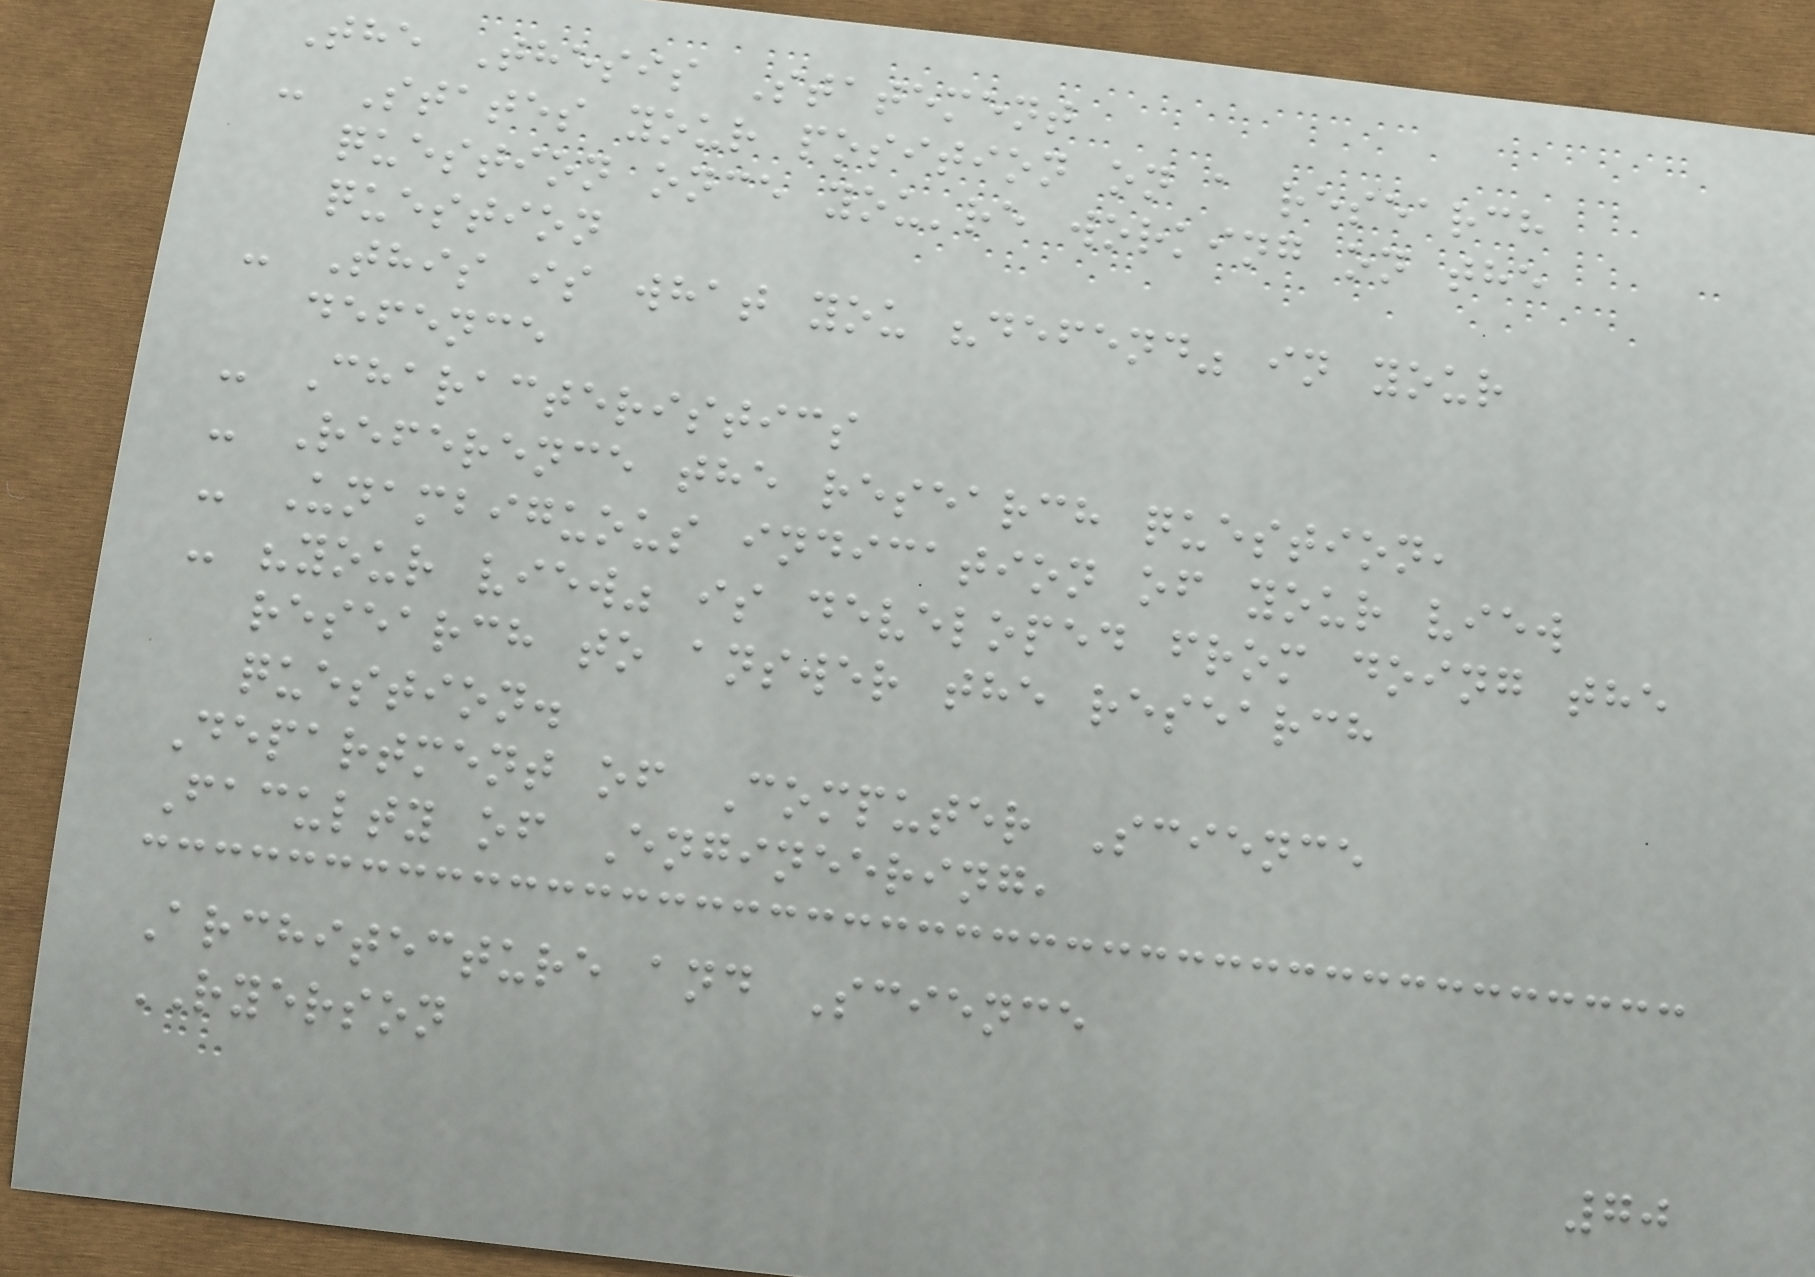The Thesis Statement
- States your position on a research
question once you're working on the
question
- This is what you "defend" in your
defence
- Characteristics
- Reference the research question,
- Unambiguous indication of your view
- "your view" is developed from doing the
research to answer the research
question.
Department of Computer Science
Faculty of Engineering,
Architecture and Science
RYERSON
70
